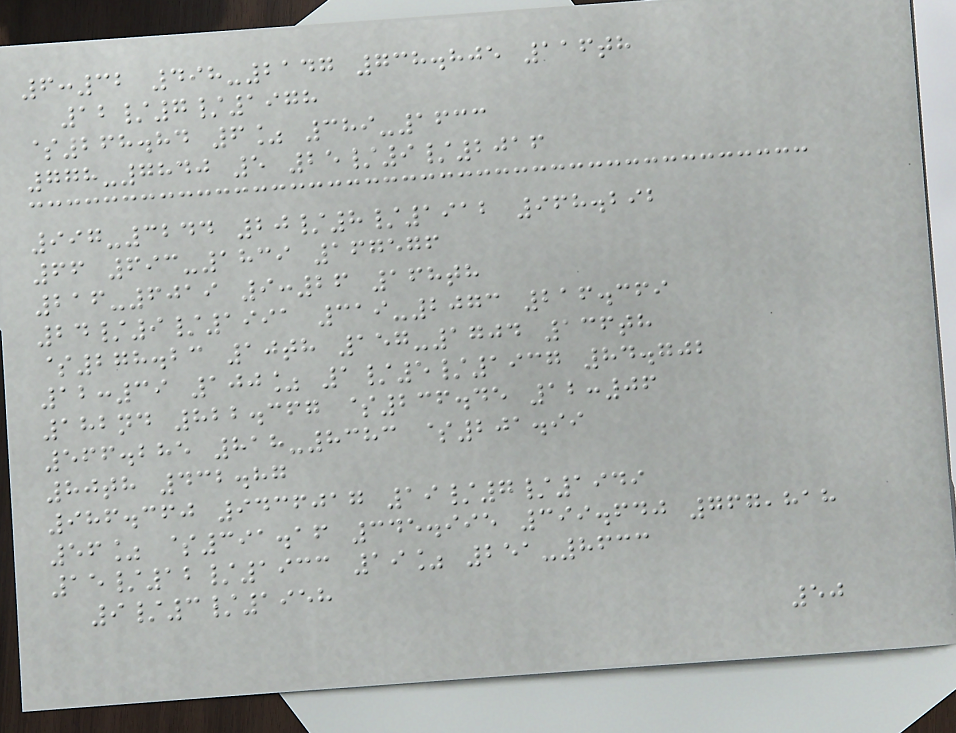6:32 498-2147 738.805 116th
12/7/1978
$268.84 6% 389-1633
778-7840 5 25/9/2016
997-3244 20/8/1912 968.292
66 693-1839 167576
216-6019 9:26 168th
24/9/1991 319-2073 216.369
$278.23 10th 157-1704 136th
12:39 100% 1/5/1937 84.702
182nd 822.367 $236.45 12:06
566.285 818-8383 $201.99
80th 432.87
986.360 9436017 19/7/1949
56% $391.16 345.995 399.640 767,818
15/12/1933 19% 251-8633
9/3/1958
50
